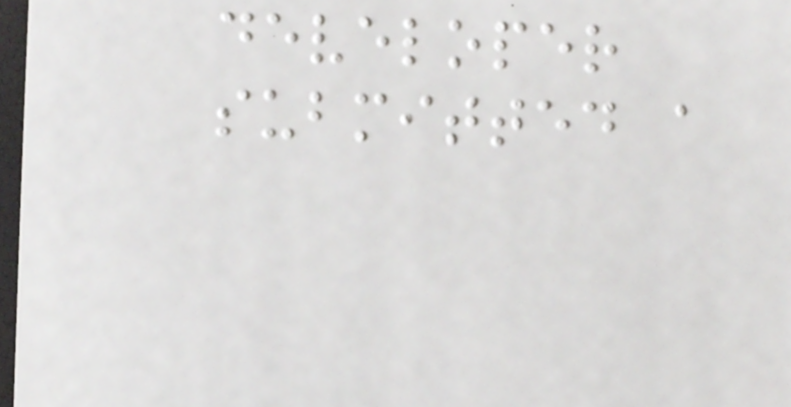developer
submitted a
